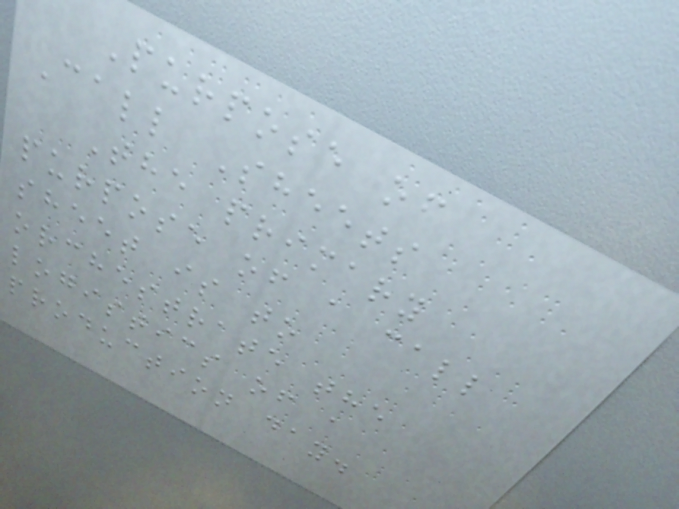Purpose of
Call Sheets
The primary
purpose of a call
sheet is to
orchestrate the
logistics of a
production day.
